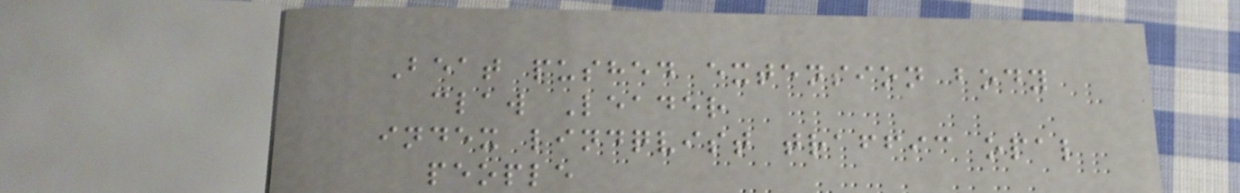Beat pushed extension body
claw Leader
index lindqvist traffic opal
people
